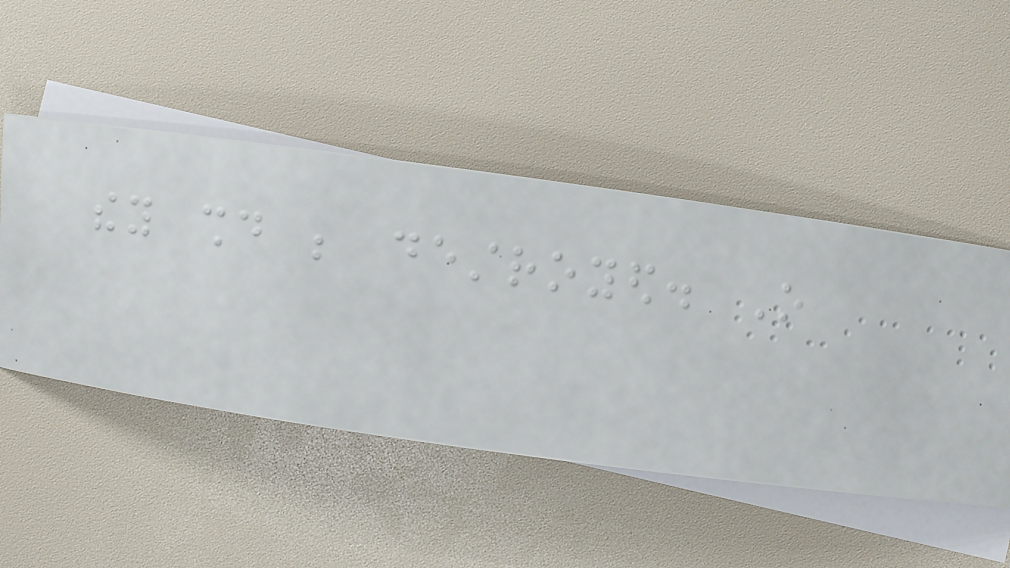they should be destroyed. O
